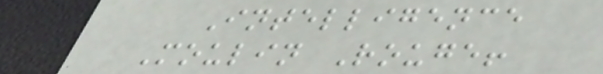Intelligence
Moulin Rouge!
